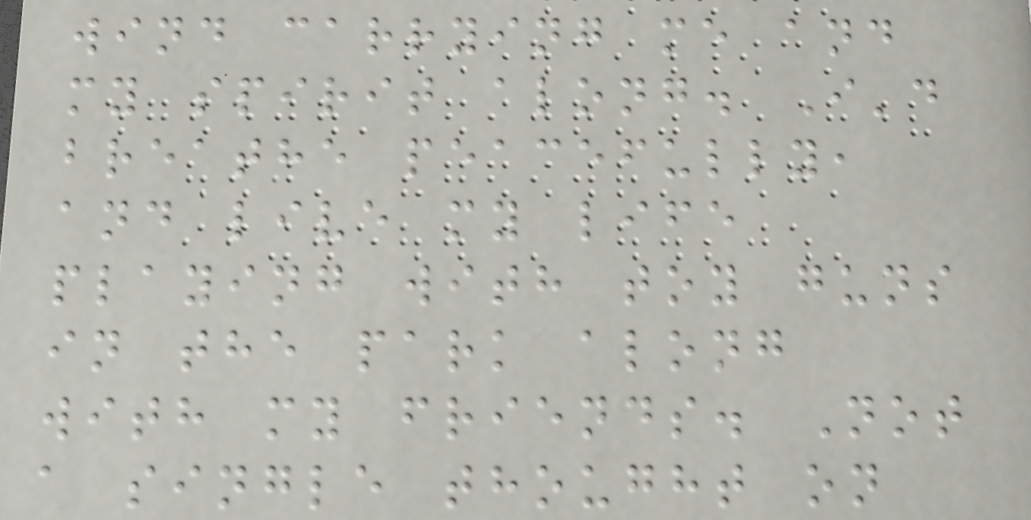wind carrying me and
my spirit along. I'd
breathe peacefully,
and live my life
playing with toy guns
in the park along
with my friends. Not
a single thought on
